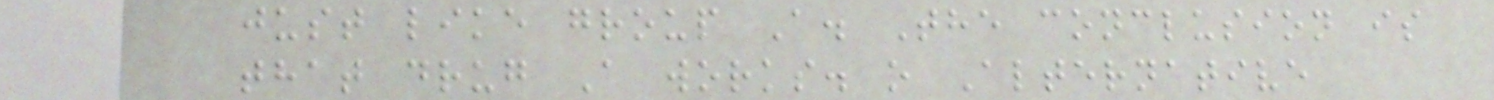just like group A. The conclusion is
that drug A works. o Alternative
